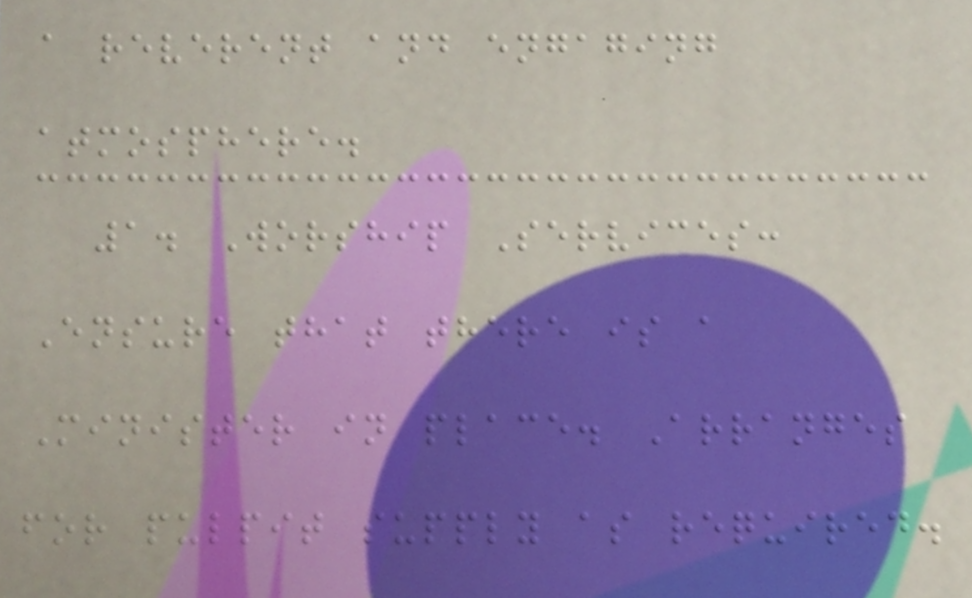a reverent and engaging
atmosphere.
1. Worship Services:
Ensure that there is a
Minister in place. Arranges
for pulpit supply as required.
